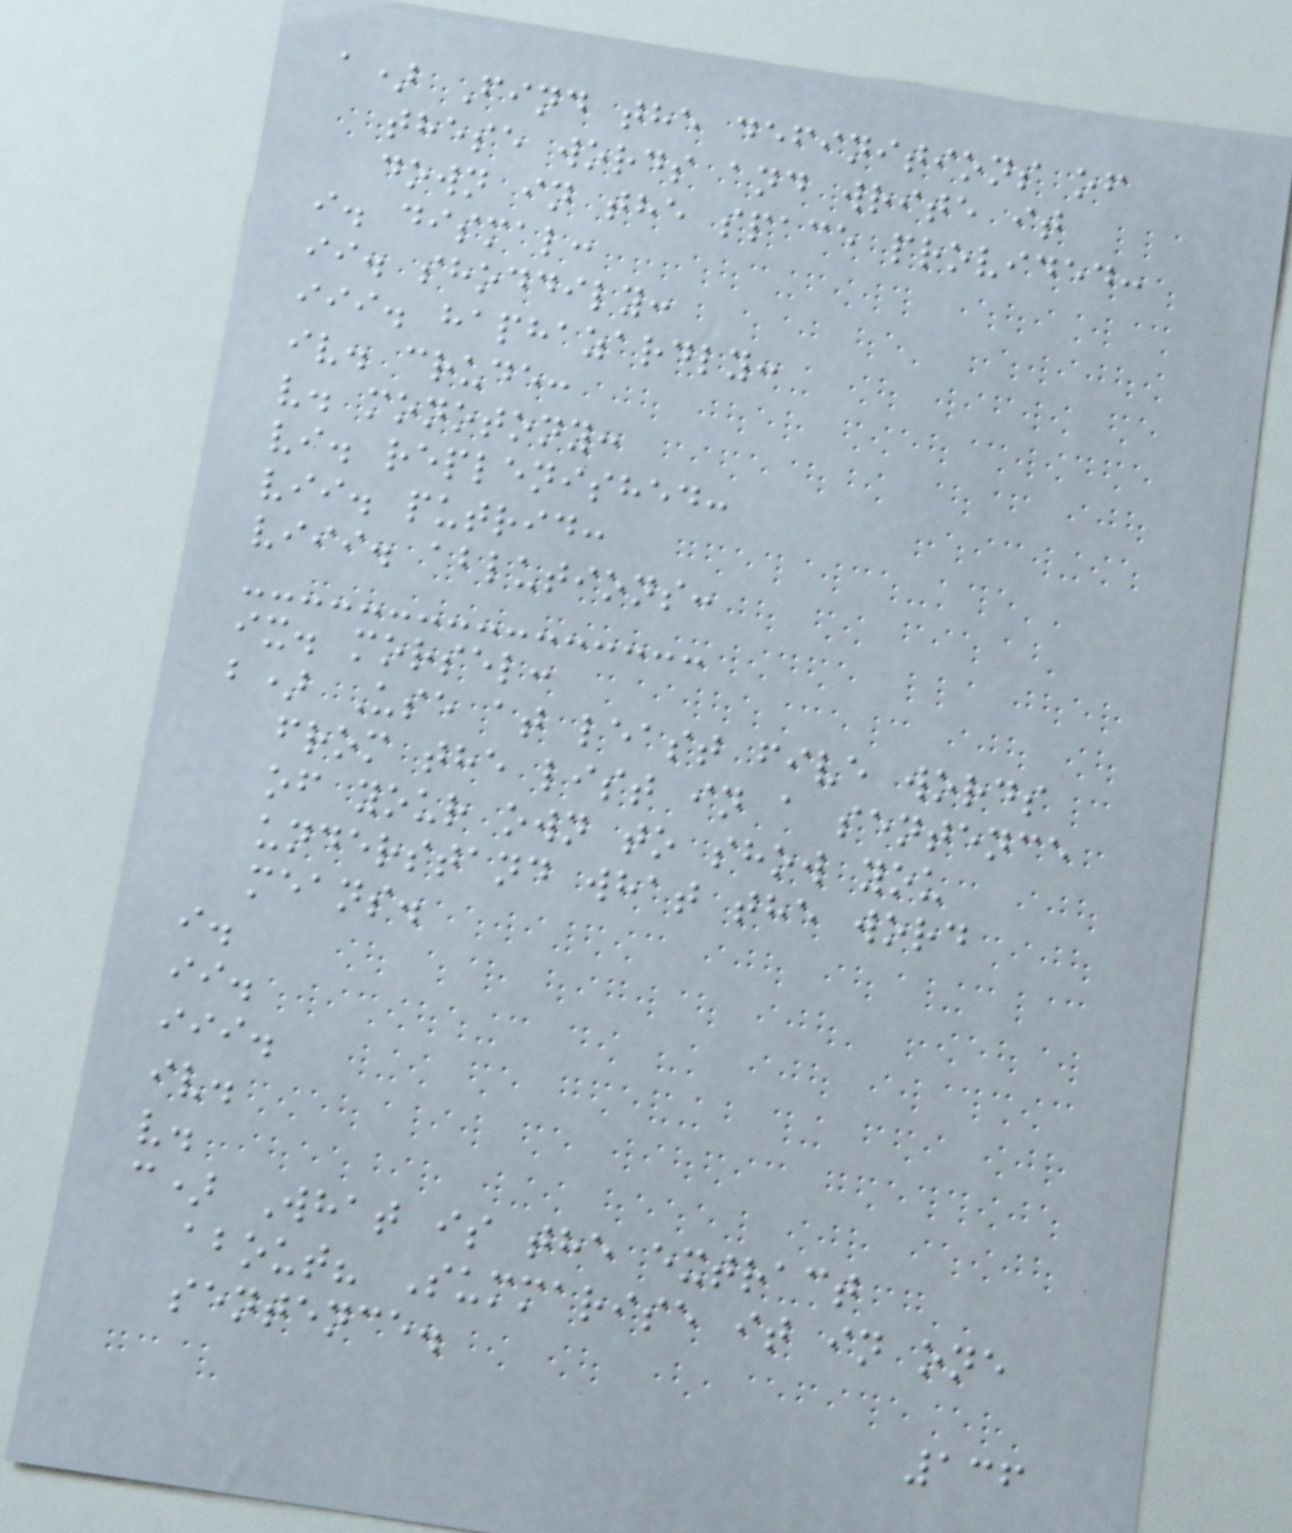a) Find the definitions of
these words and write it
down in the space provided:
i. dismal:
ii. shoddily:
iii. haphazardly:
iv. crude:
v. monotony:
vi. replenished:
vii. putrid:
viii. ablutions:
ix. morsel:
b) Use at least five words
from the list in a sentence
of your own to show you
understand what the word
means.
i.
ii.
iii.
iv.
v.
c) What is the extract
about? Summarise it in one
sentence.
136
